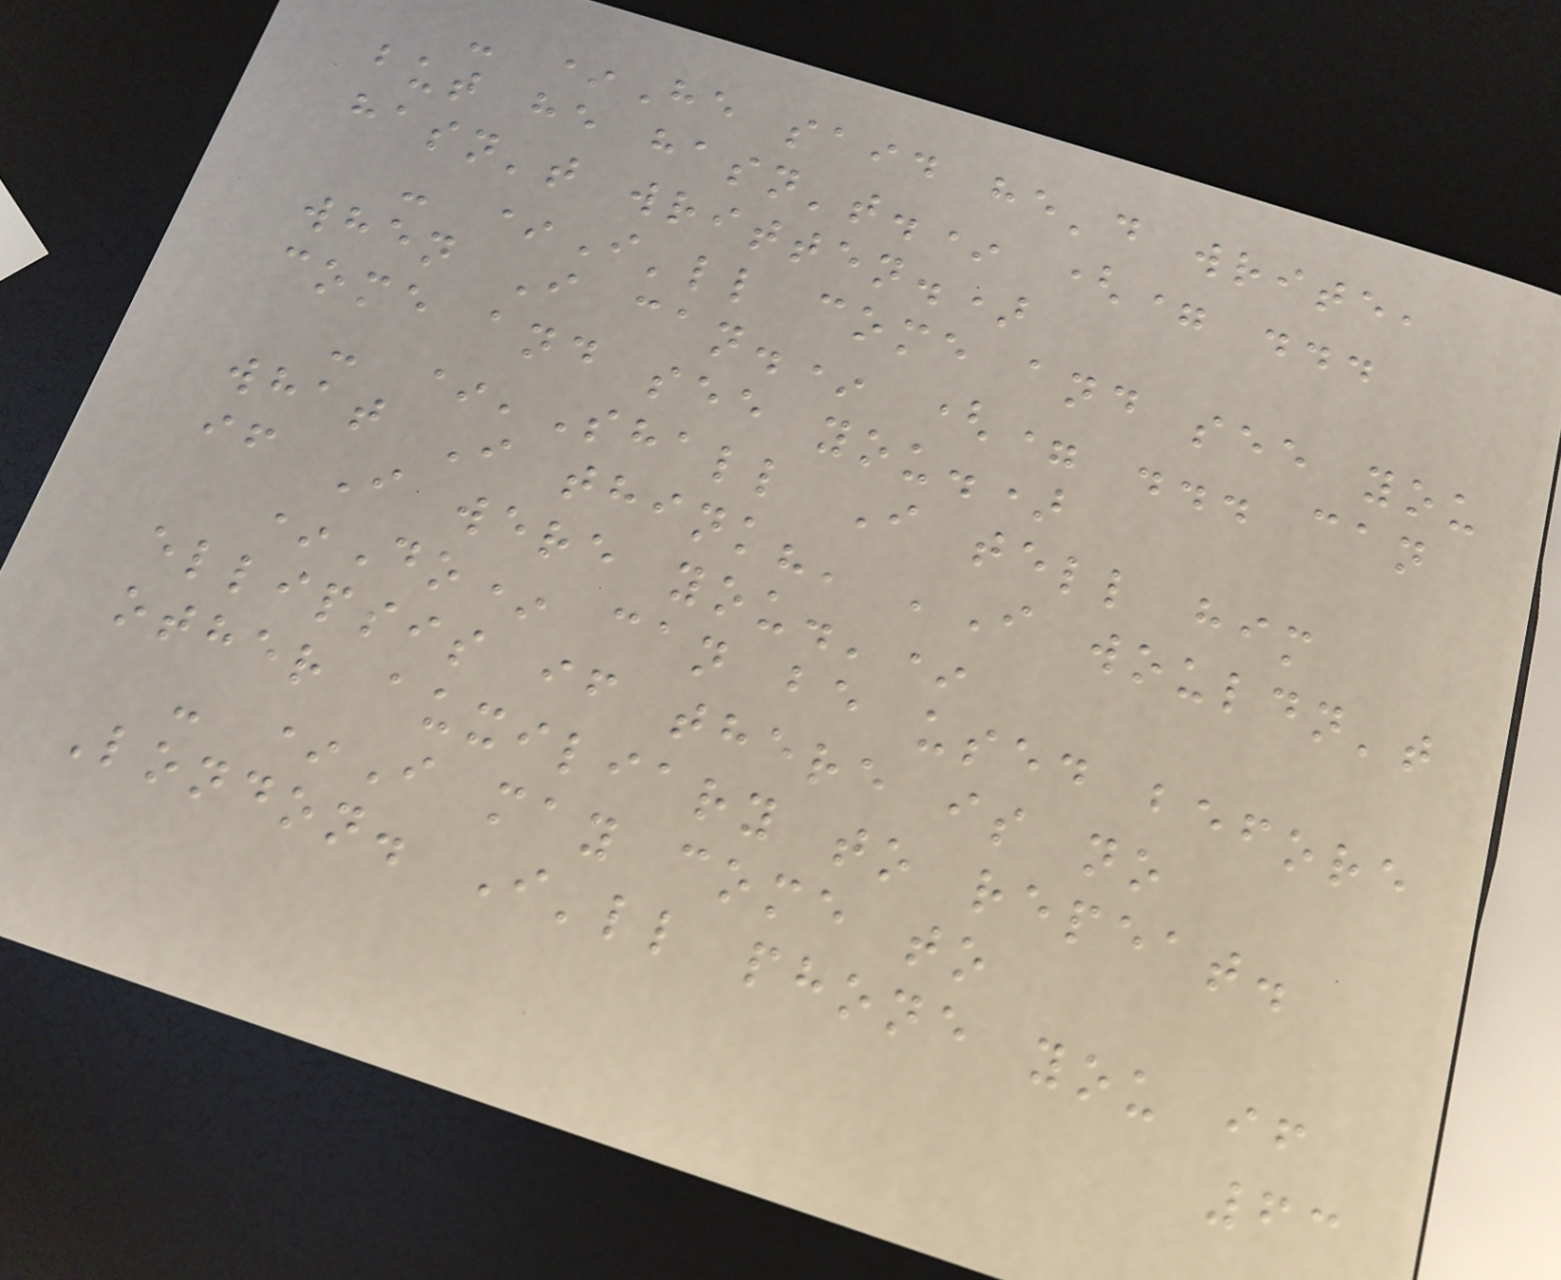- *He said he'd write,
but he hasn't.* (= ...
hasn't written.)
- *I'll come and see you
when I can.* (= ... can
come and see you.)
- *'Shall I tell him
what I think?' 'I wouldn't
if I were you.'*
*Do* can be used before
ellipsis if there is no
other auxiliary to repeat.
- *I may come to
London. I'll phone you if
63
